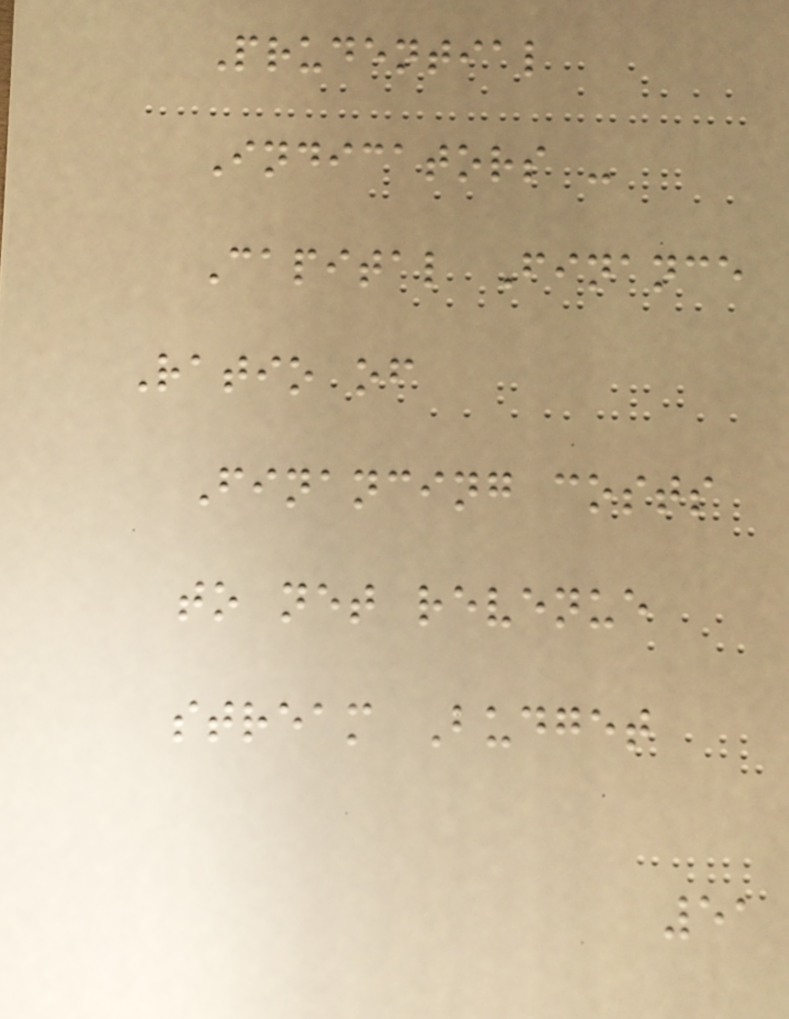Prudential
Indicators -
Capital Finance
Ratio of
Financing costs
to net revenue
stream Budget
51
